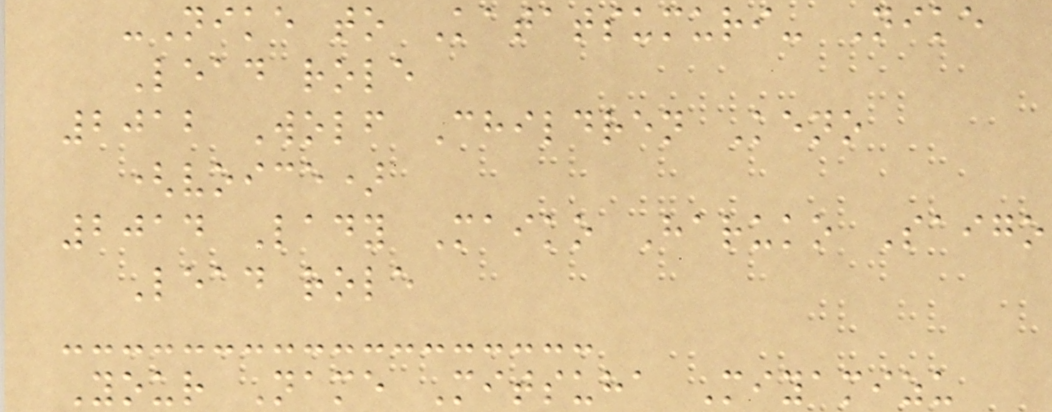-Nike to Katatsumuri- Nike
Lead role
2012 Wolf Children Keno
(voice)
2014 Lady Maiko Haruko Saigo
Lead role
Your Name Mitsuha Miyamizu
